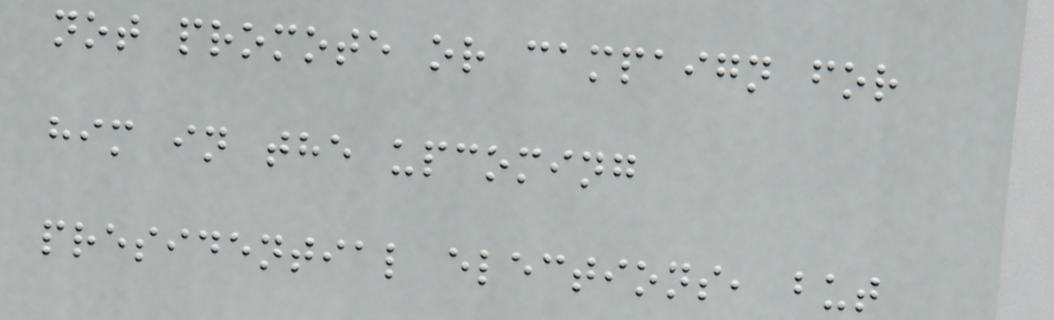not promote or campaign for
him in the upcoming
presidential elections, but
